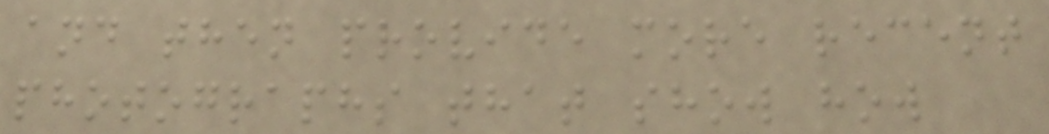and then provide more recent
photographs that show how
